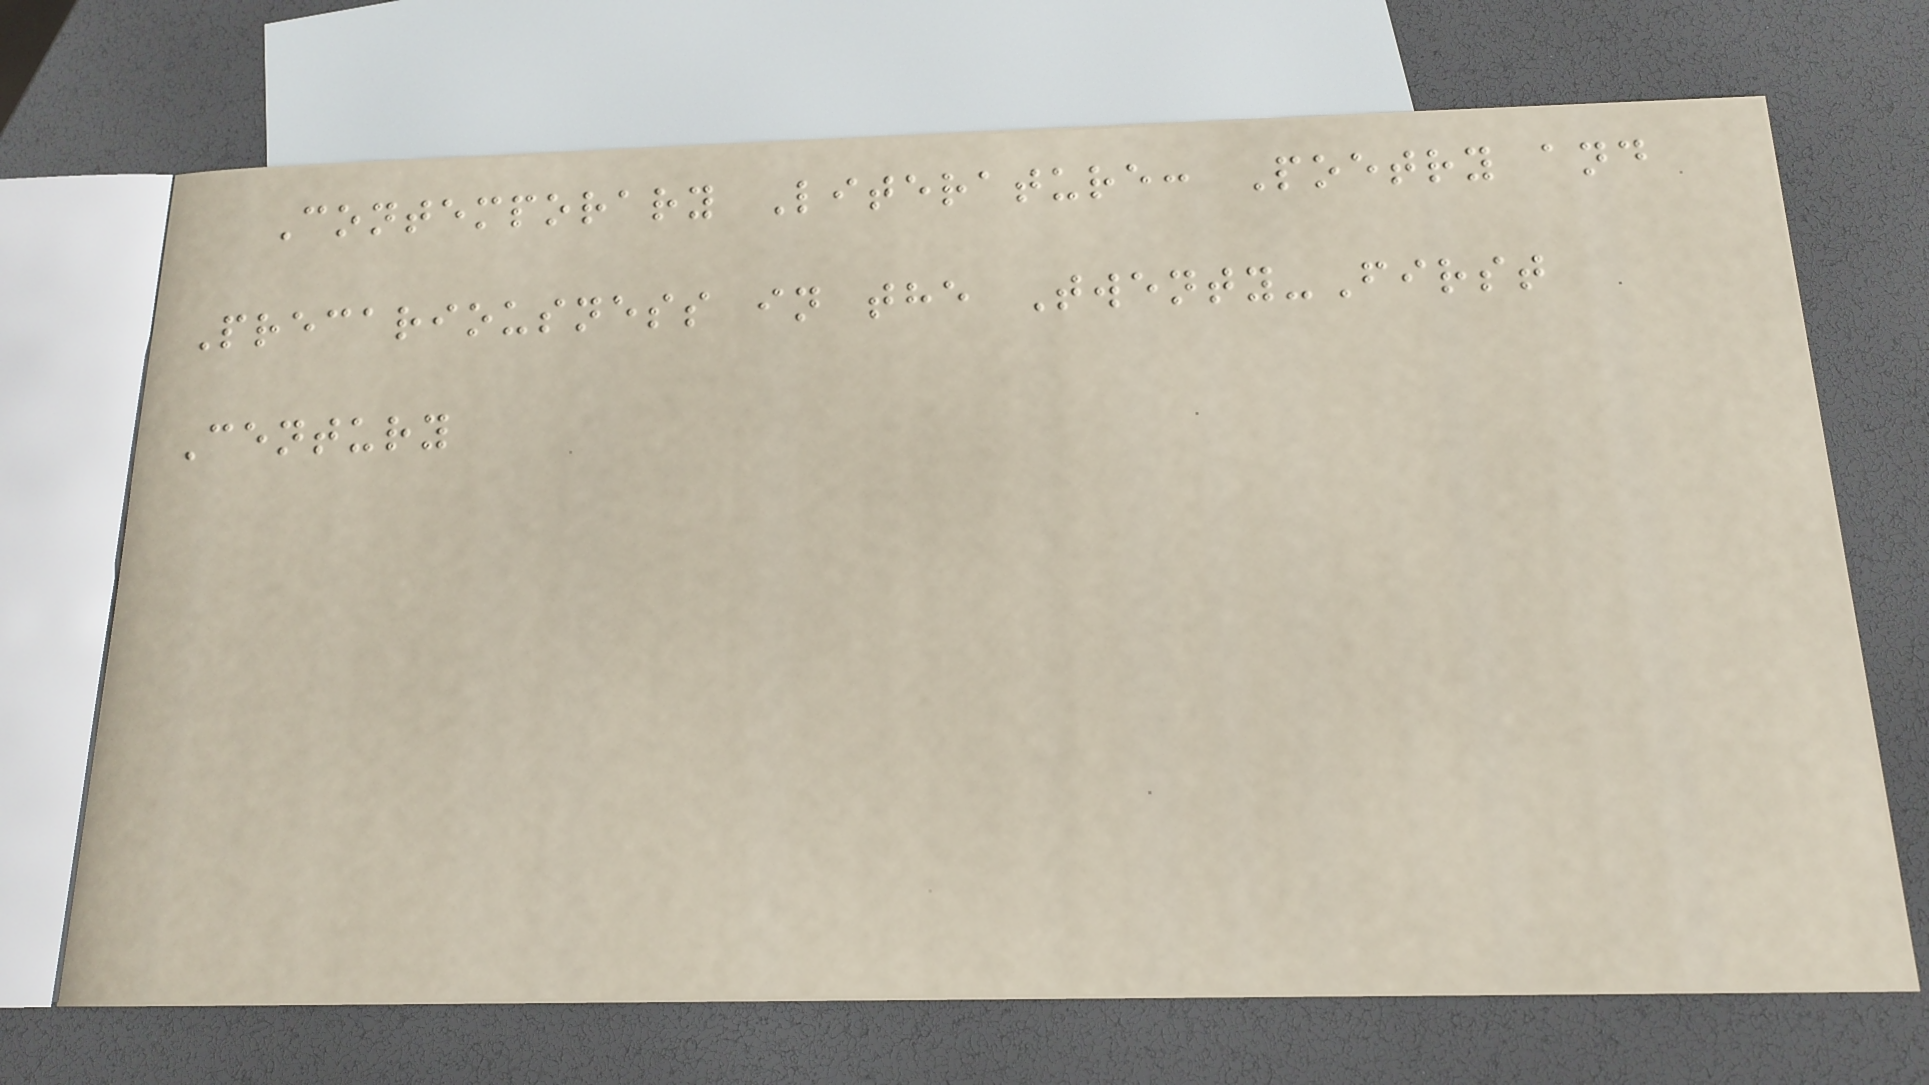Contemporary Literature: Poetry and
Precariousness in the Twenty-First
Century
